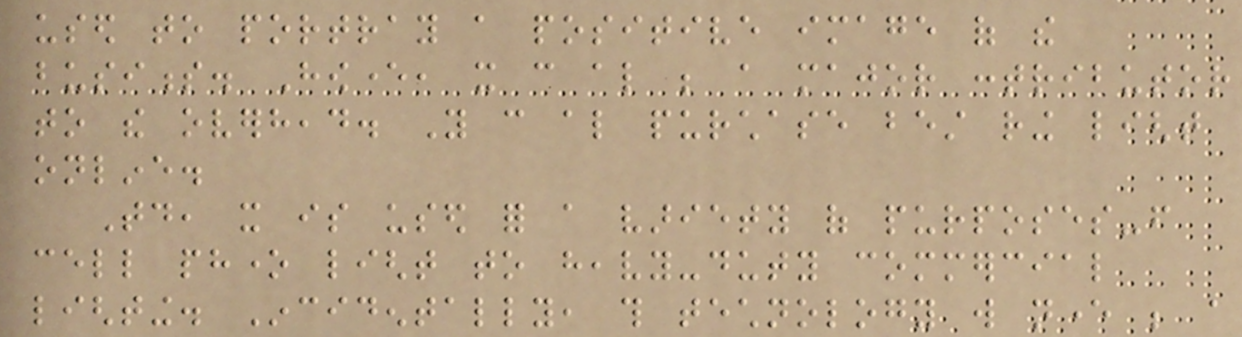used to portray a positive image of the
business. However, it can also be a major contributor
to the overhead. You can also purchase best ring light
online.
Today, it is used for a variety of purposes-from
cell phone light to heavy-duty commercial
lighting. Incidentally, this technology will never be a
